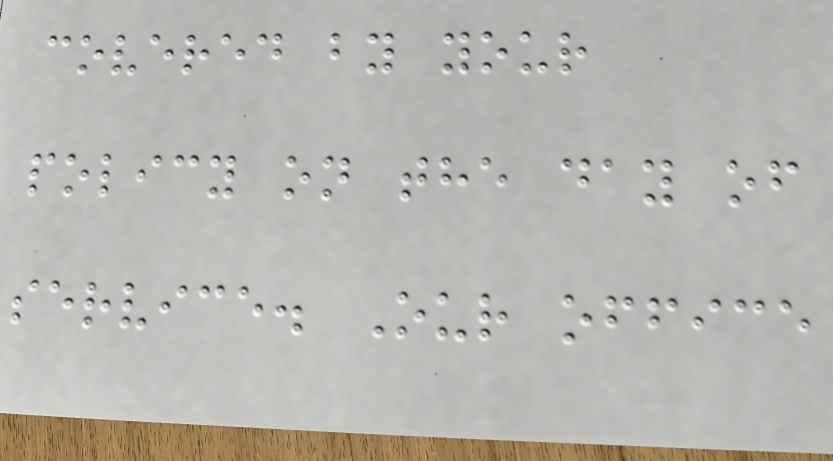covered by your
policy on the day of
service. Our office
